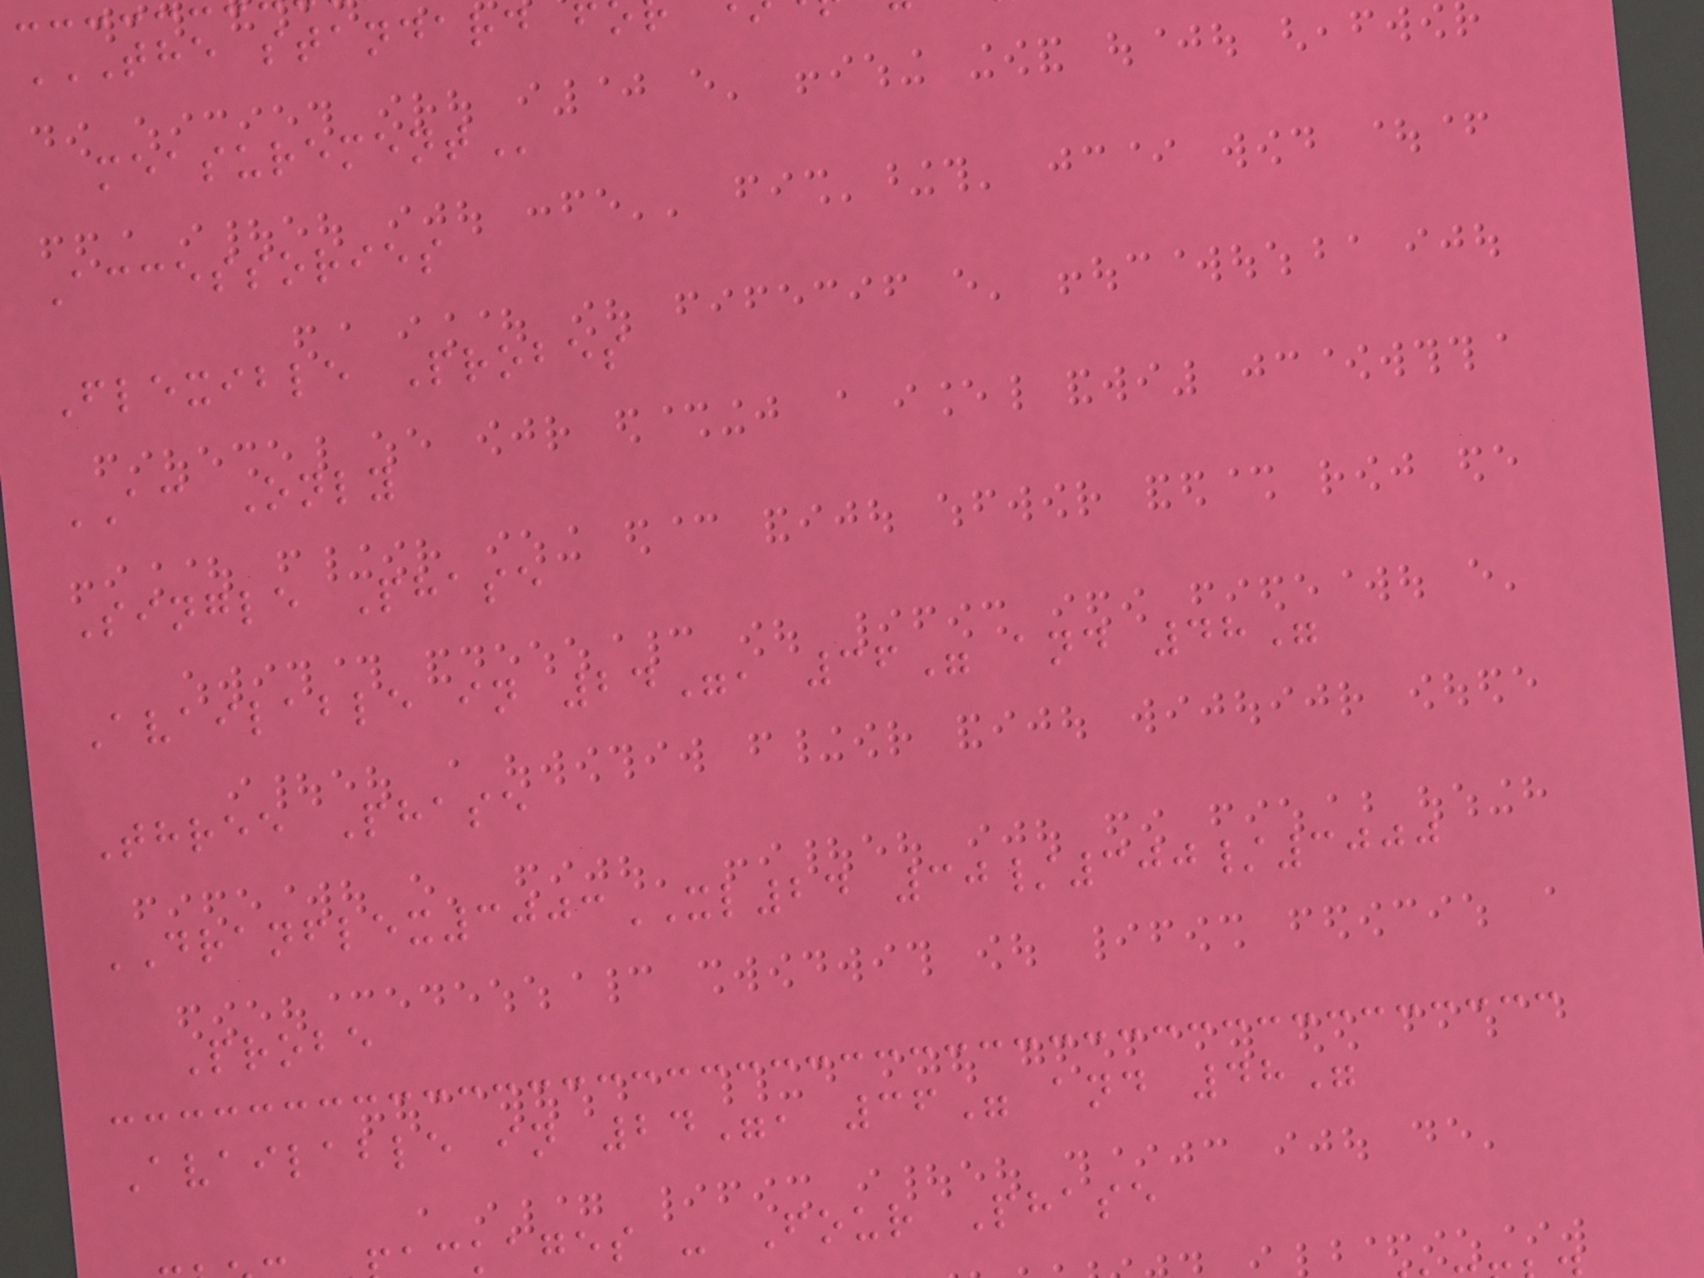Accessories
Flexible Probes
AC Only
Single Phase
Available in 24", 36" and 48"
Three Phase
DRANFLEX3003XL24 30/300/3000
Probe
Available in 24", 36" and 48"
kages - Four Phase
